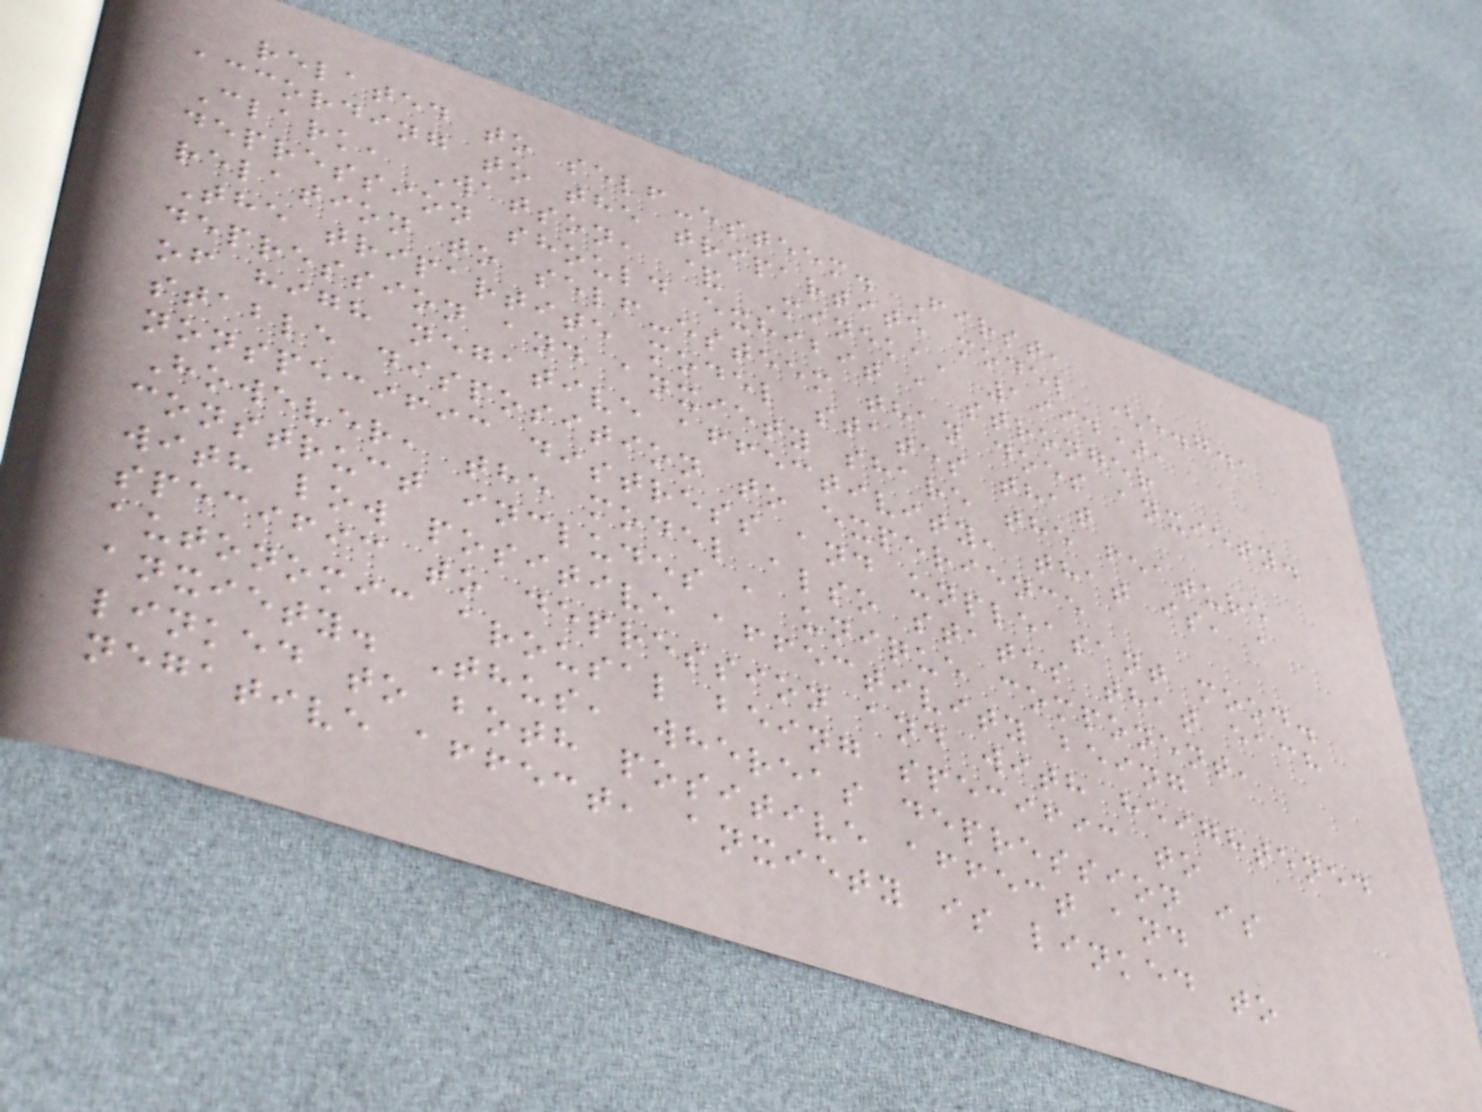related to self-esteem. First,
according to the tripartite model (e.g.,
Clark, Watson, & Mineka, 1994),
depression should exhibit a stronger
relation to self-esteem than does anxiety.
The tripartite model states that
depression and anxiety share the feature
of high negative affectivity, that is, a
stable disposition to experience
nonspecific distress and unpleasant mood.
However, the model also states that each
construct includes a unique component,
with low positive affectivity being
specific to depression and with heightened
autonomic arousal being specific to
anxiety. Thus, whereas depression is
linked to both positive affect and
negative affect, anxiety is linked to
